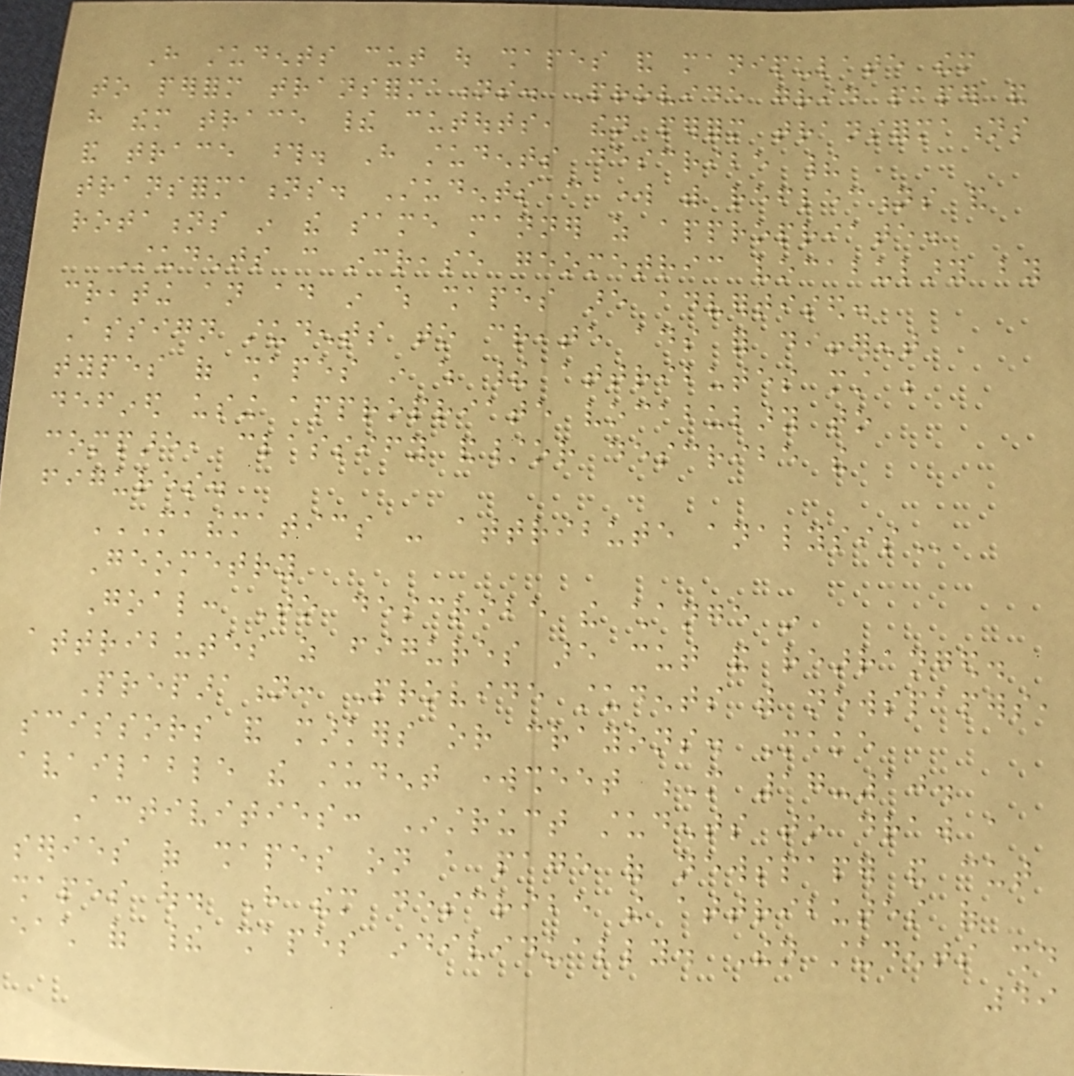Have students cut out shapes and manipulate them
to perform transformations. Provide grid paper and
have them trace their cutouts, then perform transformations
and trace those. Have students describe their
transformations. Students can work with reflections and
rotations in the same manner as appropriate.
Students can increase geometric vocabulary by
creating an ad in which shapes are advertised.
Assign students to create ads for different
types of shapes in which their attributes must be
defined using appropriate vocabulary to
compare, classify and/or describe the
figures.
MATHEMATICS - ATTRIBUTE ANALYSIS
Geometry
Goal: To describe the change in
attributes as figures are cut and rearranged.
Preparation: Provide students with newspapers,
scissors and markers or crayons. Make
available the student worksheet M 17-10.
Activities: Instruct students to draw a
series of shapes on a page of newspaper and cut
shapes out. Have them describe the attributes of
each of their shapes individually. Then students should
49
